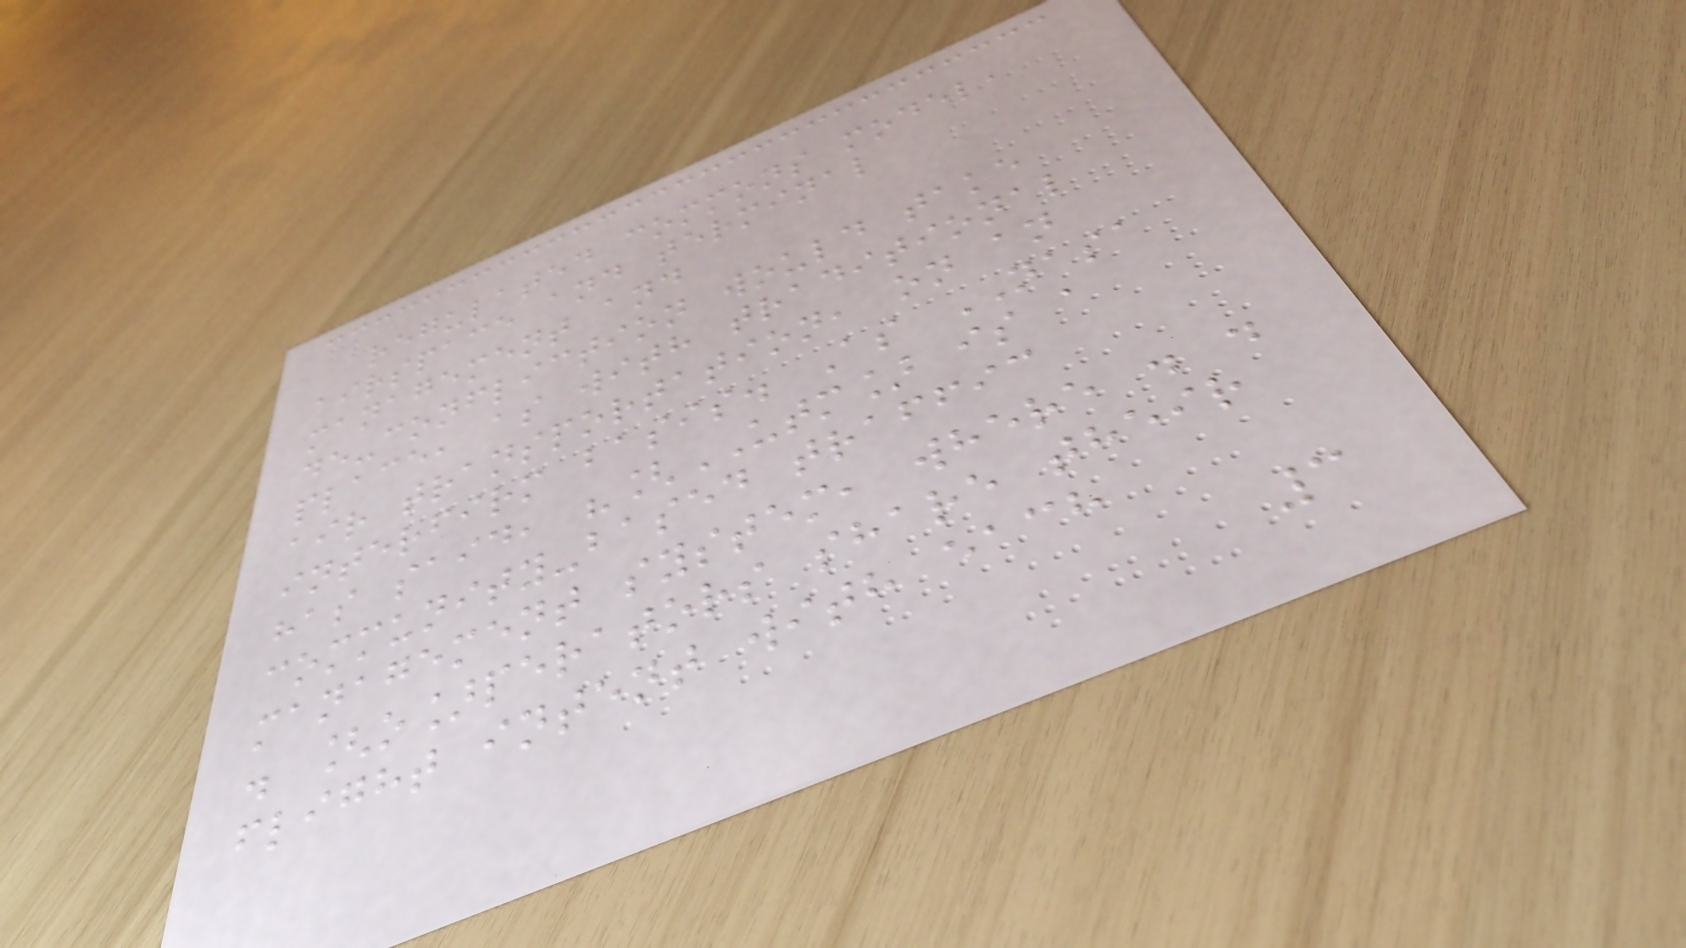regulated commons model,
airspace and terminal
management and
de-confliction would take
place, as with traditional
air transportation, on an
interfirm basis. As NASA
has said, "[UTM] is a
community-based traffic
management system, where . .
. [o]perators share their
flight intent with each
3
